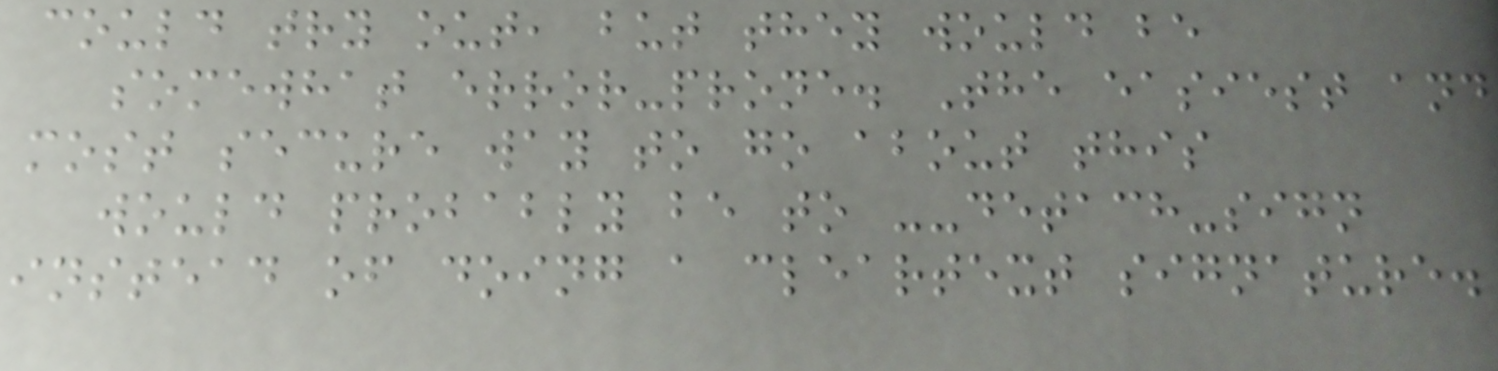could try out, but they would be
somewhat error-prone. The easiest and
most secure way to go about this
would probably be to --detach-sign
instead of doing a cleartext signature.
